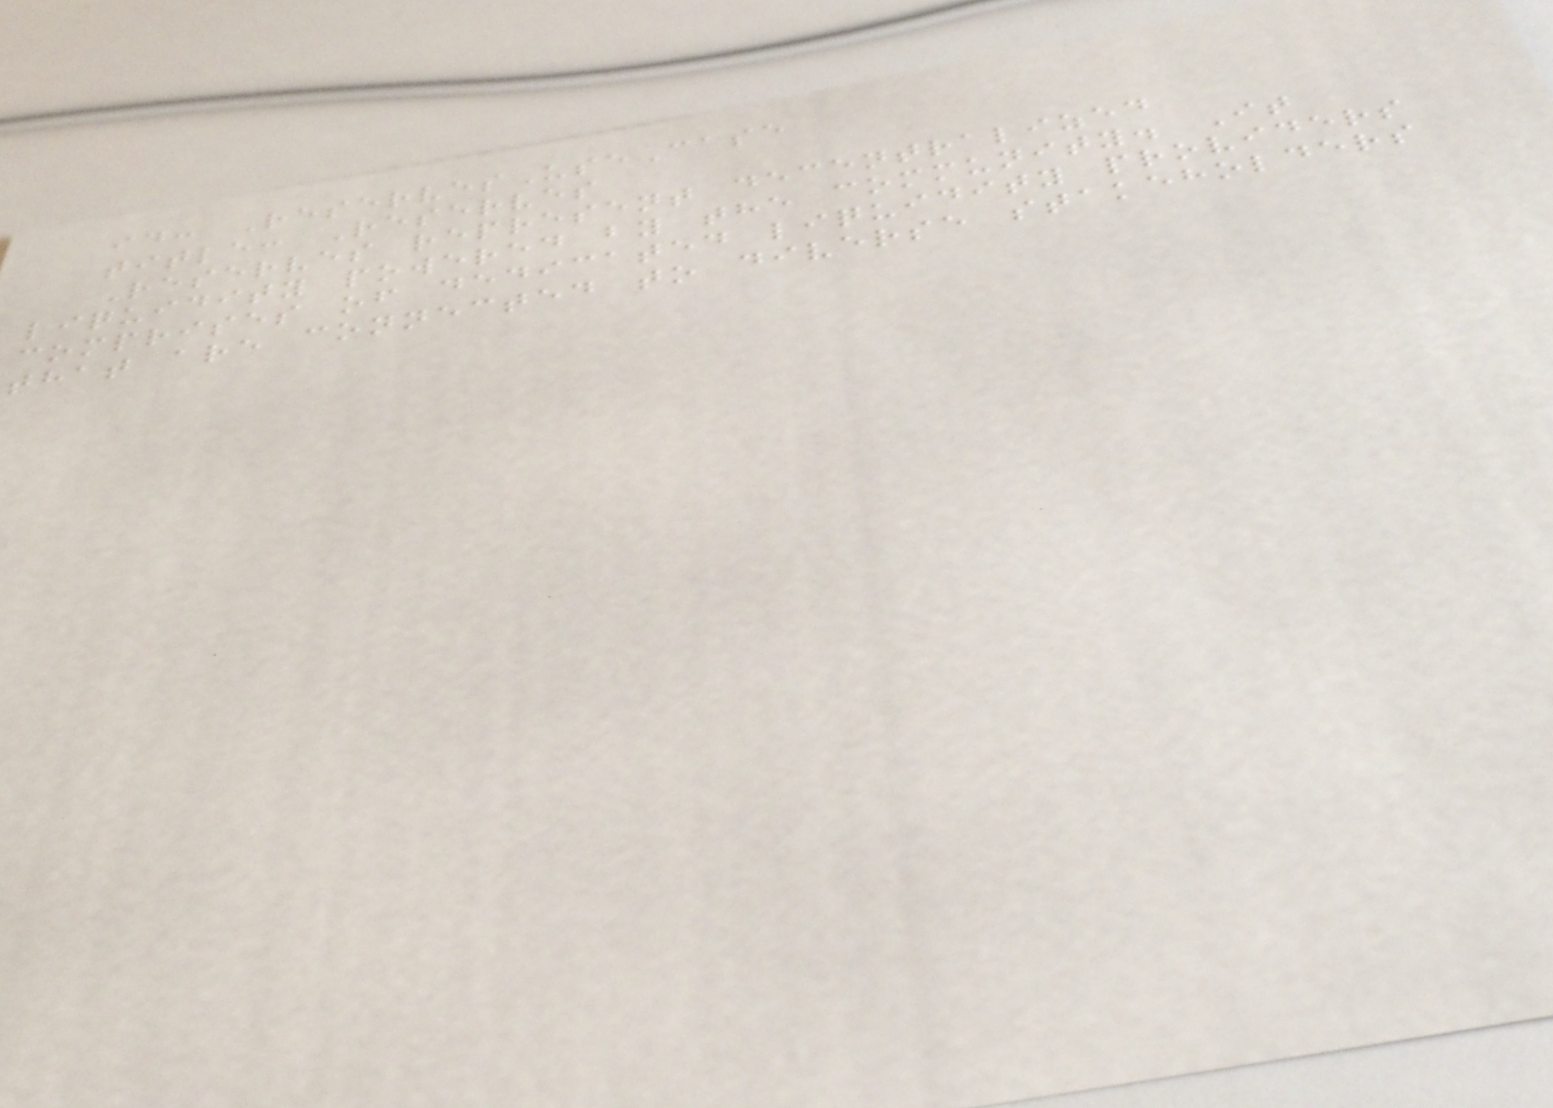id: ReservesUseCase
title: Reserves
Reserves represent decentralized
liquidity powered by the community. It
comprises of dedicated liquidity providers
that are connected to diverse stakeholders
